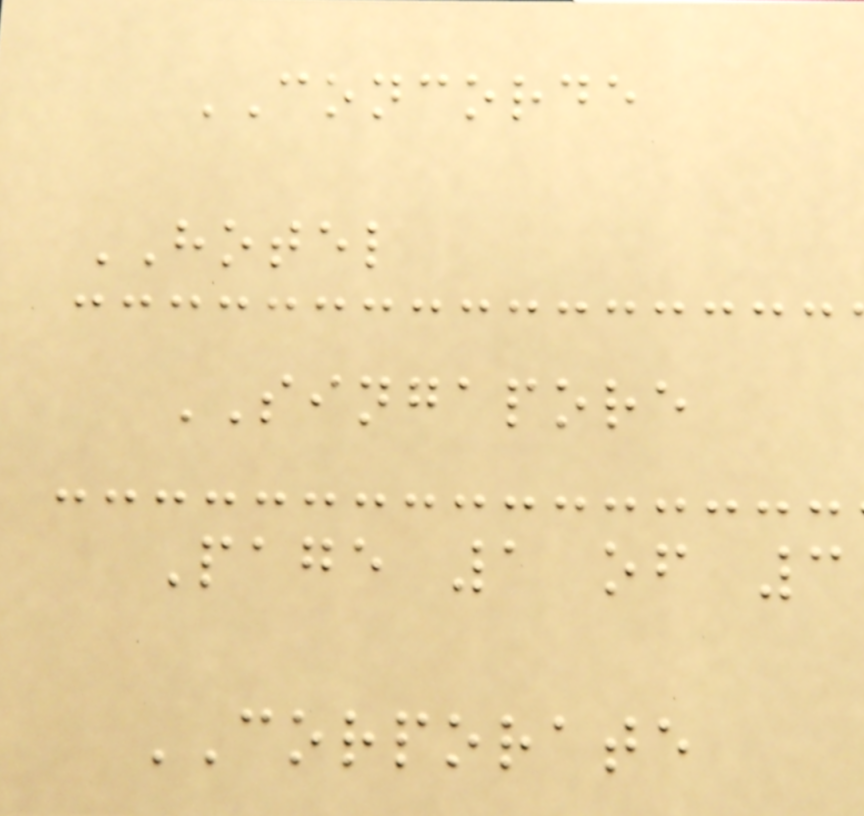CONCORDE
HOTEL
SINGAPORE
Page 1 of 3
CORPORATE
